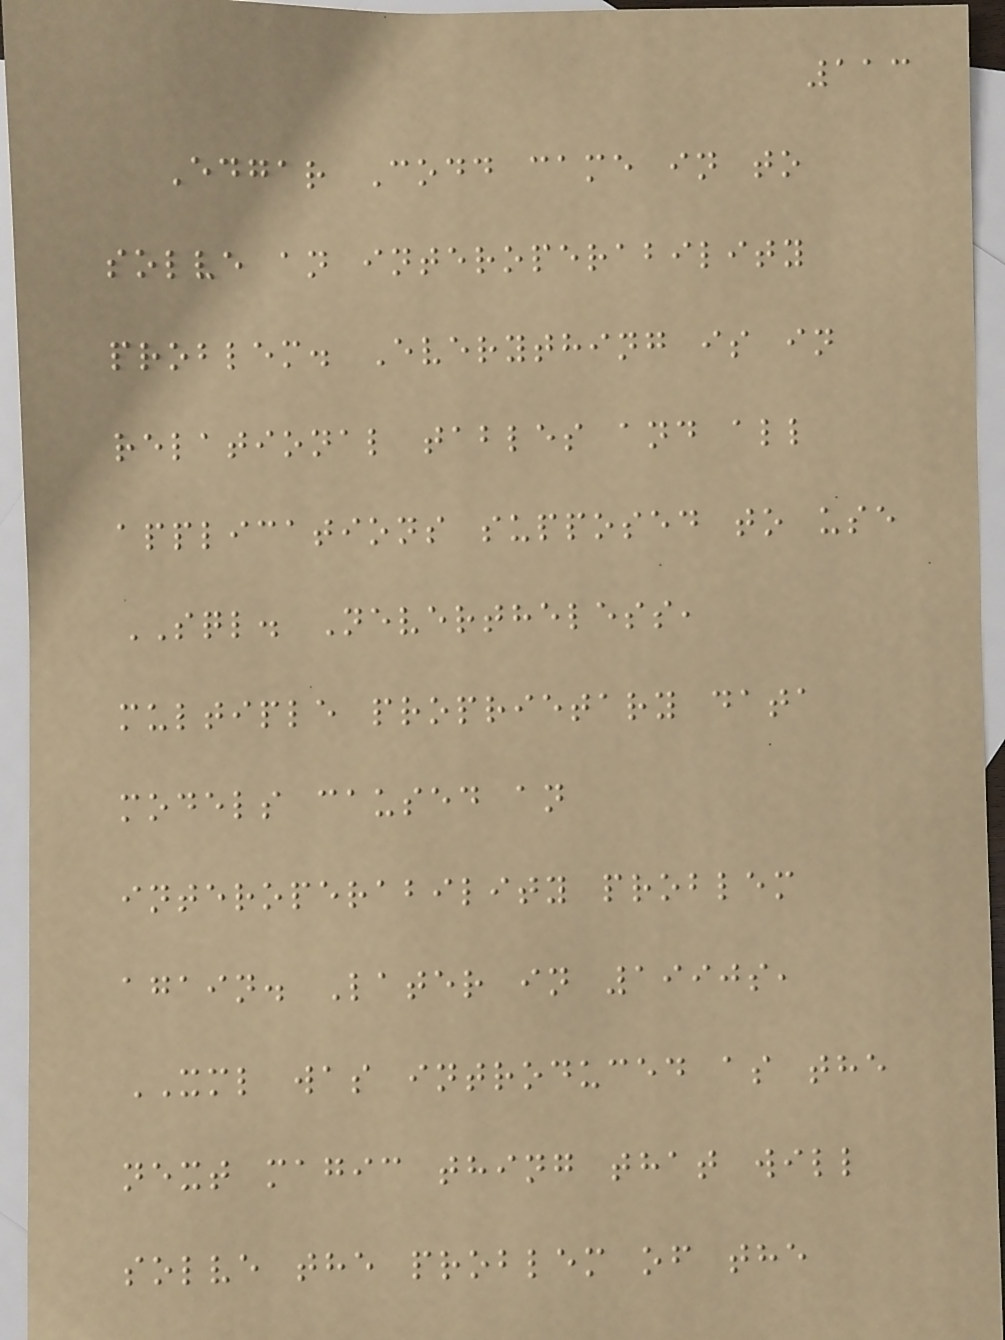113
Edgar Codd came in to
solve an interoperability
problem. Everything is in
relational tables and all
applications supposed to use
SQL. Nevertheless,
multiple proprietary data
models caused an
interoperability problem
again. Later in 1990s,
XML was introduced as the
next magic thing that will
solve the problem of the
